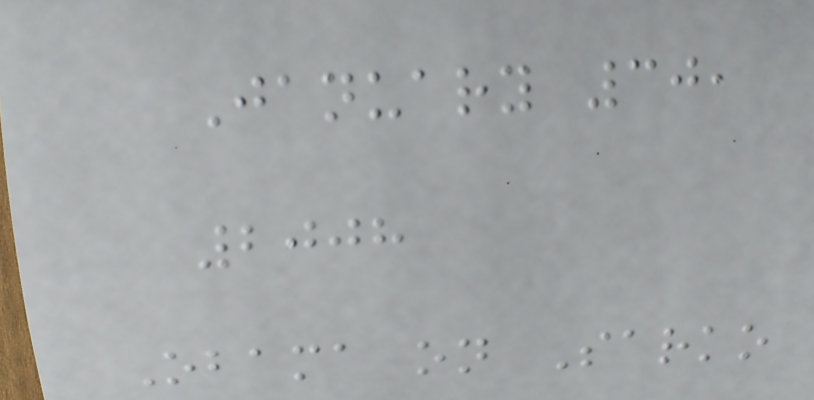January 30,
2008
Obama on Sarko
